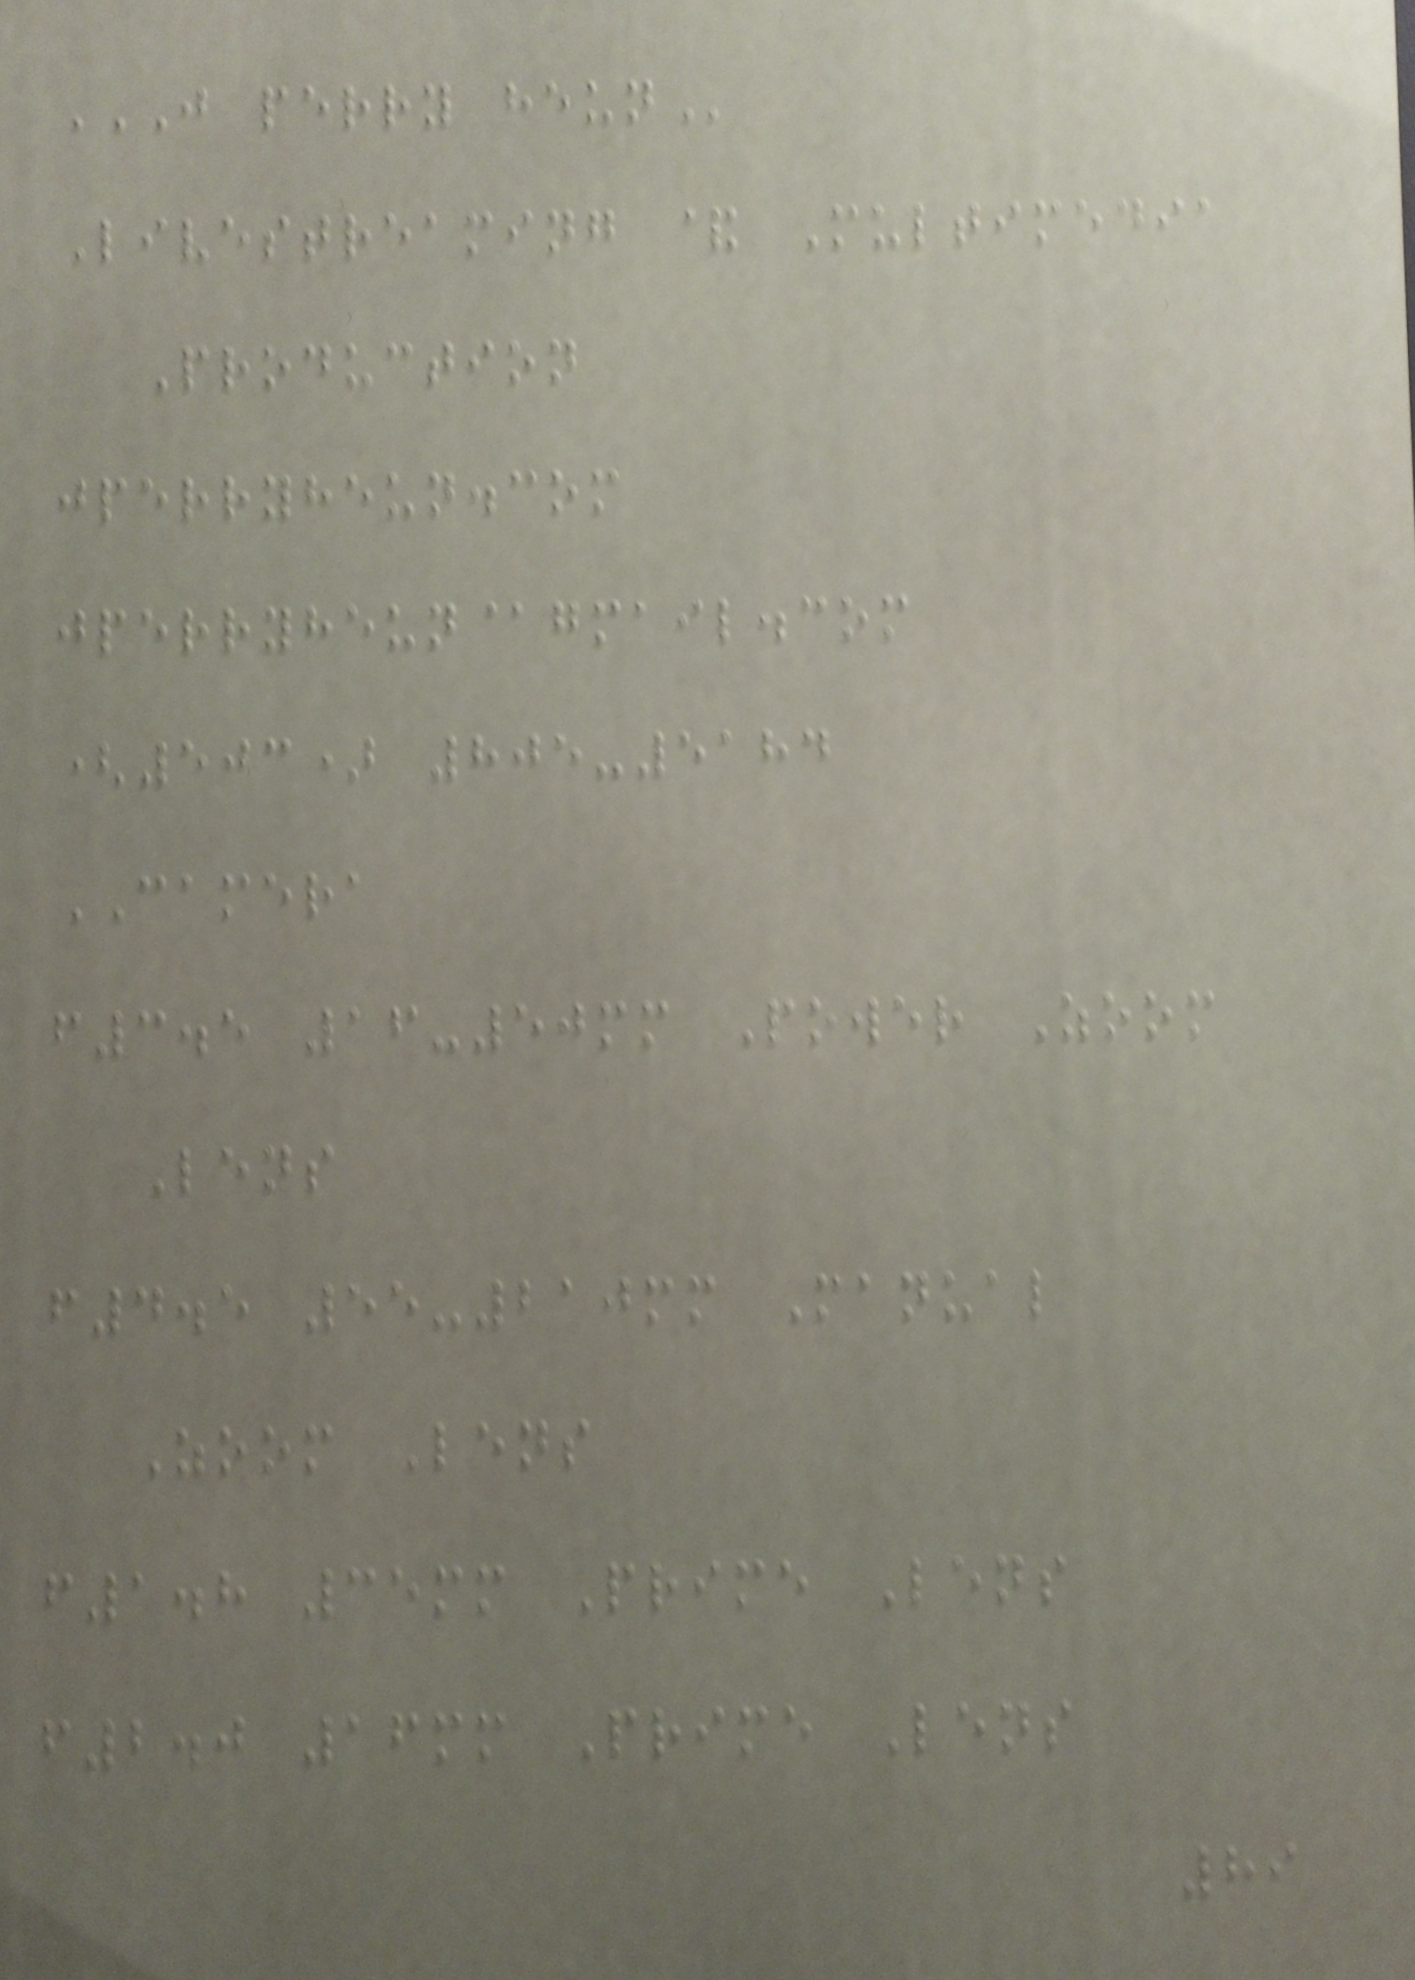J PERRY HEUN
Livestreaming & Multimedia
Production
jperryheun.com
jperryheun@gmail.com
(503) 805-5184
CAMERA
f3.5 16-50mm Power Zoom
Lens
f4.5 55-210mm Manual
Zoom Lens
f1.8 35mm Prime Lens
f2.0 16mm Prime Lens
89
